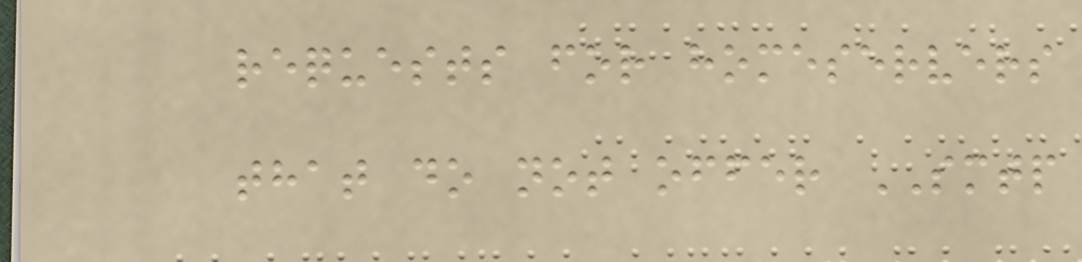requests for homeservers
that do not offer SMTP
